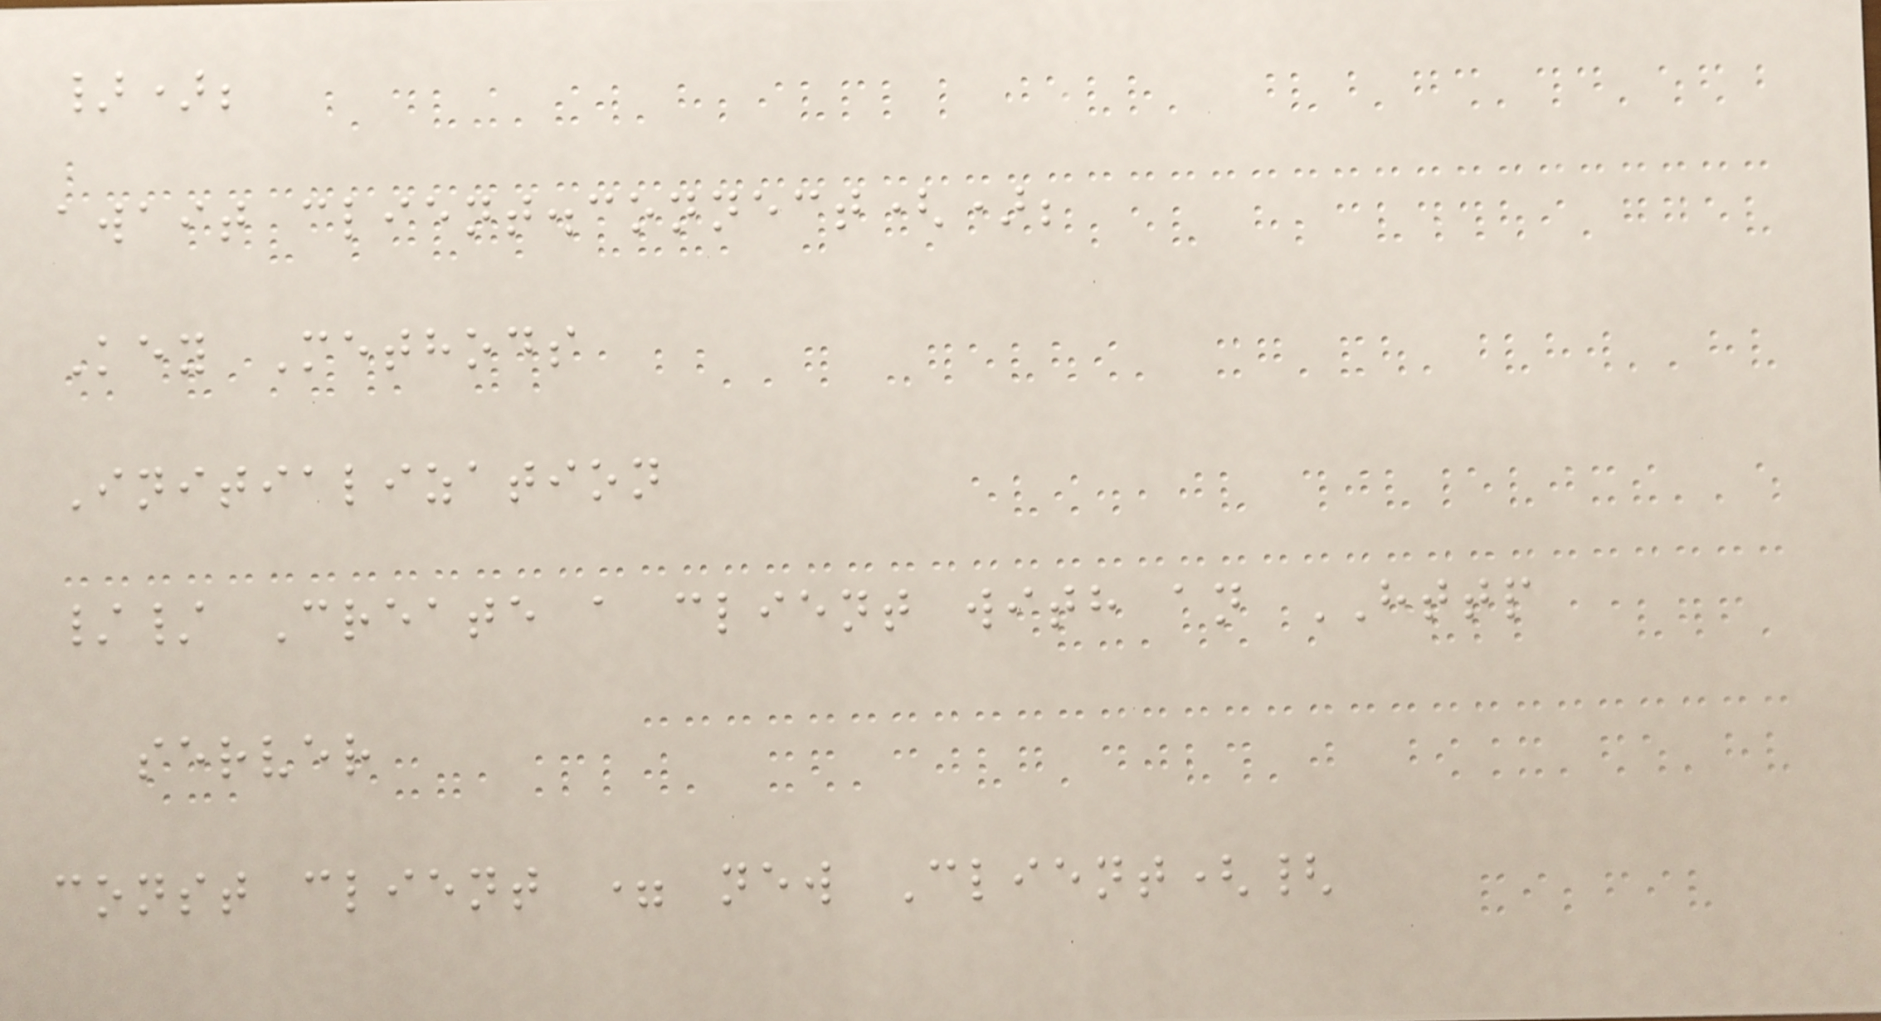});
await client.connect();
Key Methods
Initialization
// Create a client with an HTTP
server
const client = new Client({
